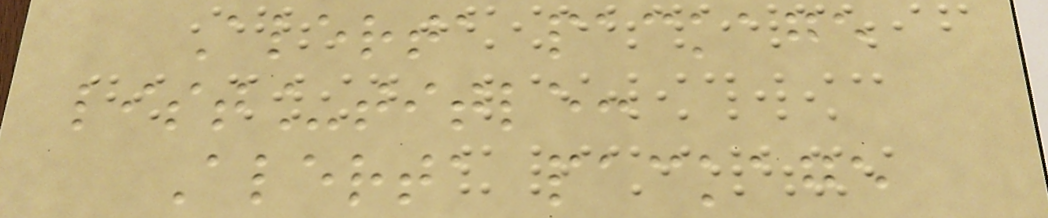Alerta package
list_title:
Alerta package
